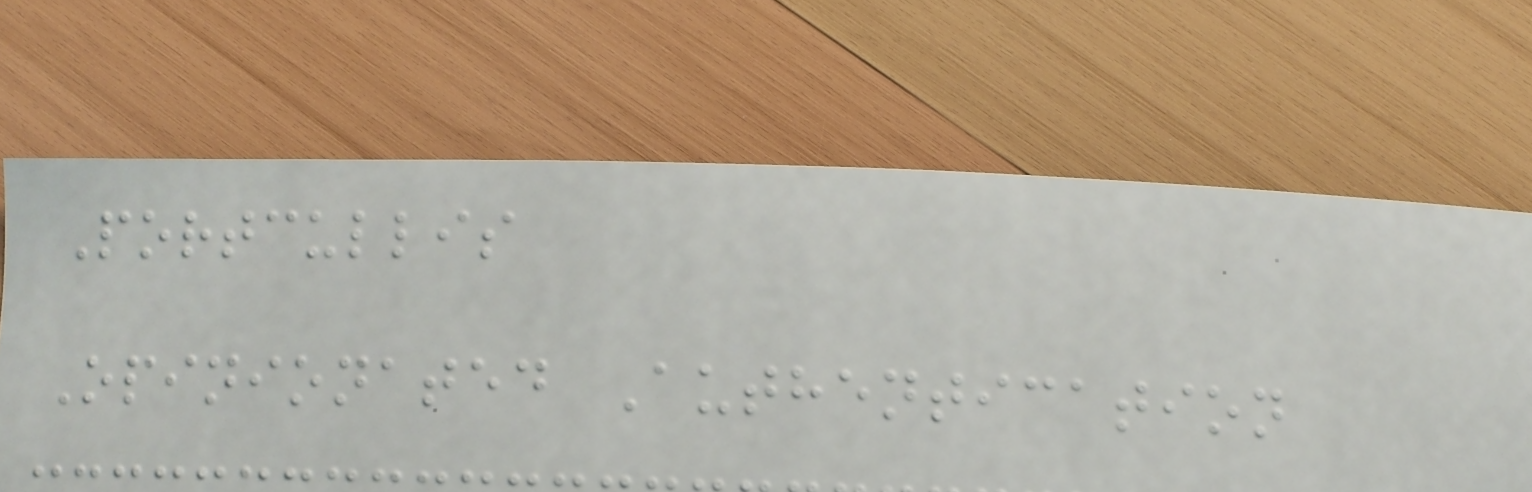Portcullis
Opinionated Authentication
